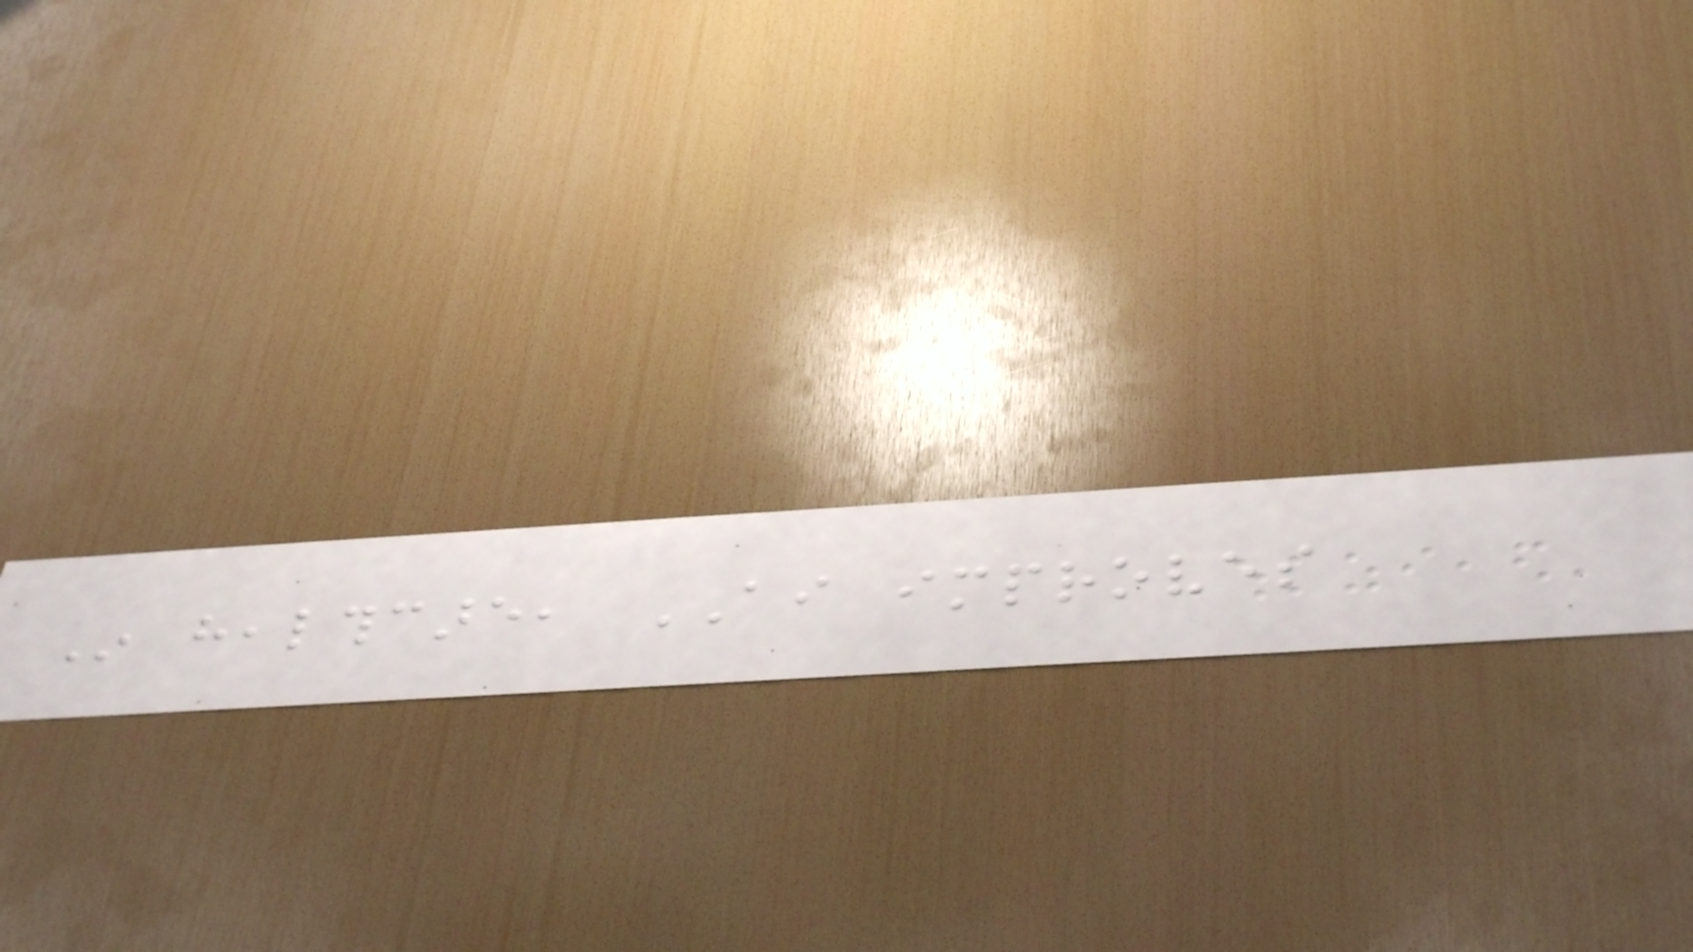In healthcare, AI improves
